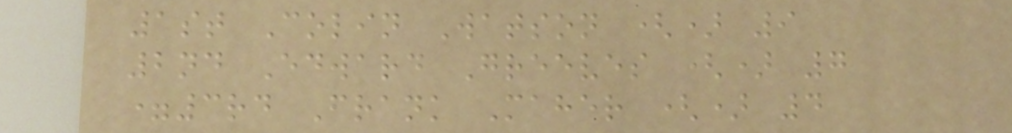1st Colin Watson () 9
2nd Edward Greeves () 7
=3rd Frank Maher () 4
